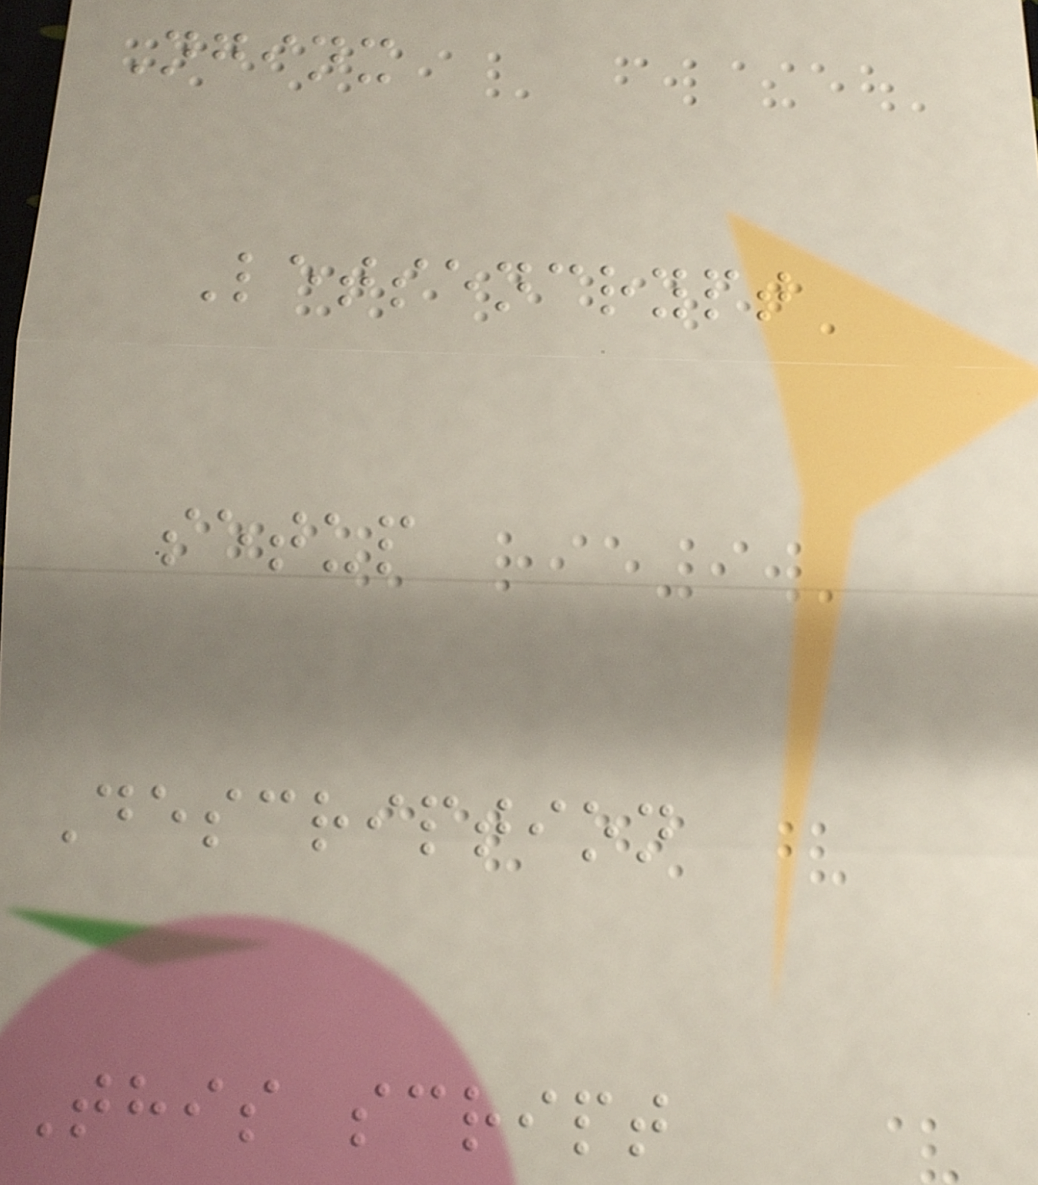Nginx
Letsencrypt
setup
Description
This script
